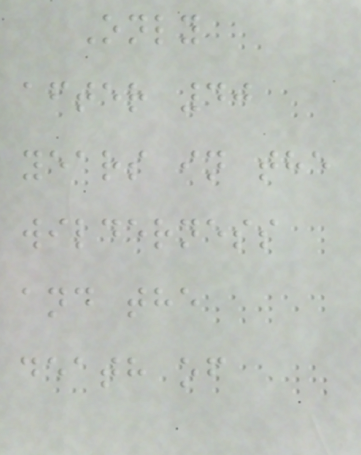Only
after 40
years in the
wilderness
and the
death of
